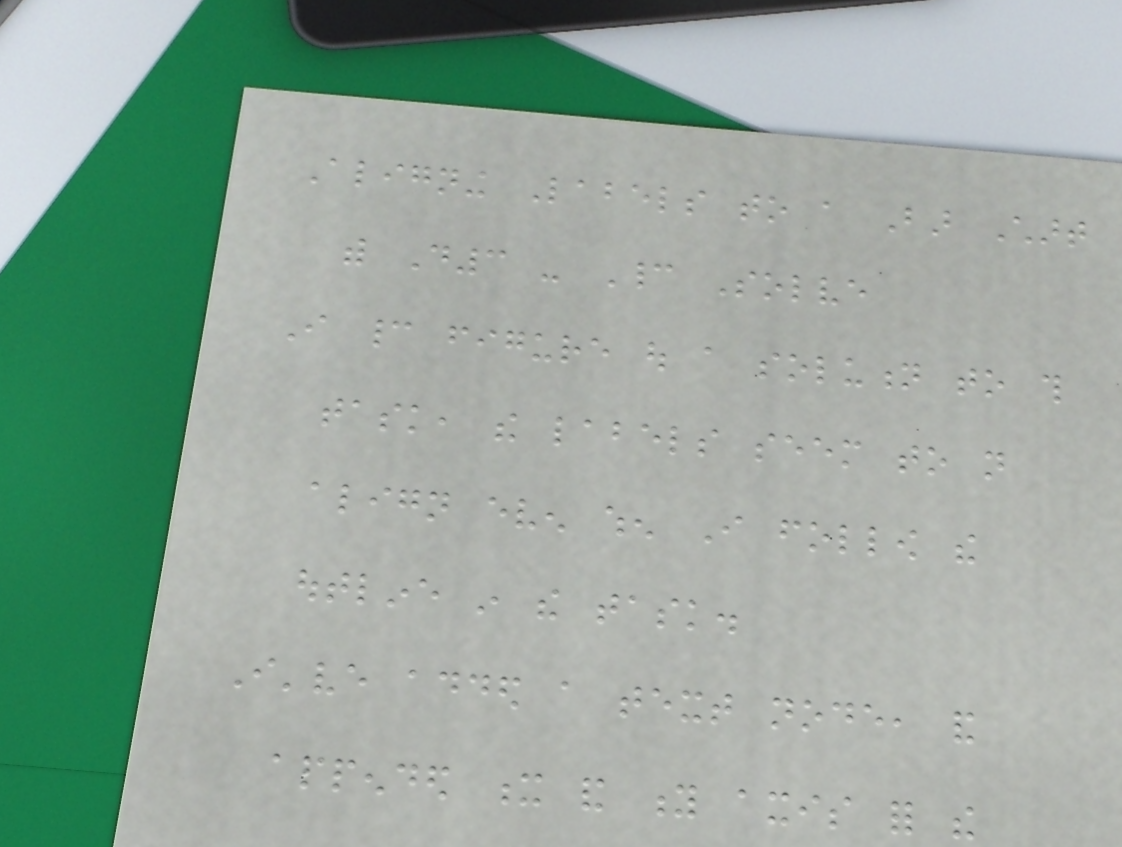Aligning Labels to a Bar Chart
with D3 - Cannot Solve
I cannot figure out a solution to this
task, the labels seem to not
align even when I follow the
outline in the task.
I've added a text node, and
appended x and y axis for the
